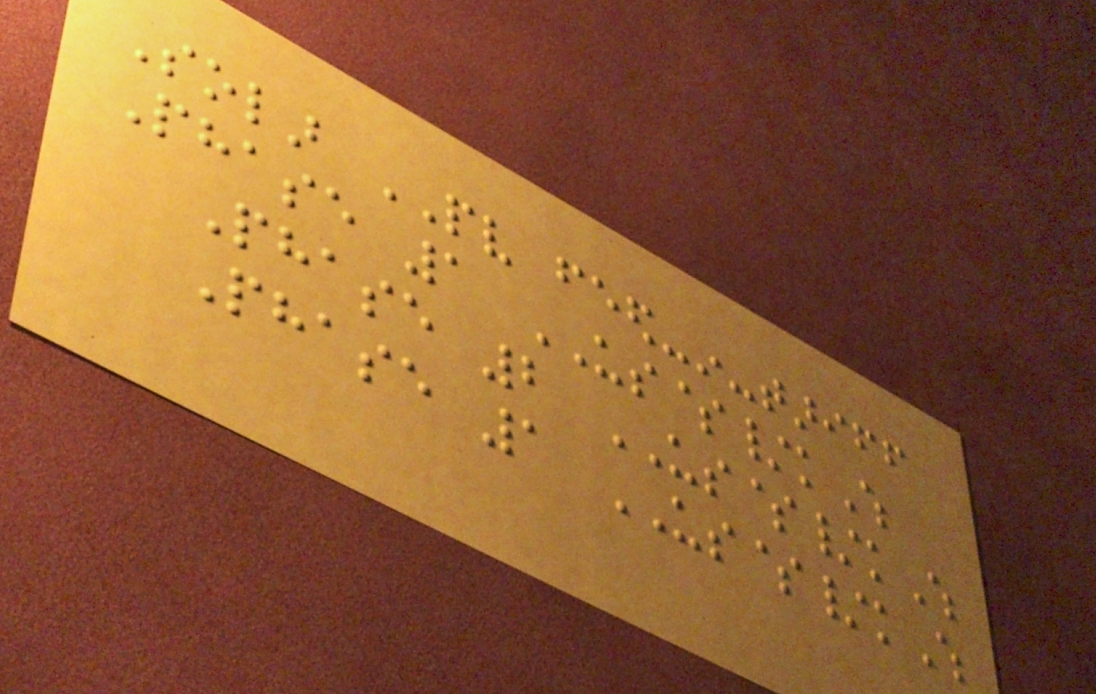Solar PV feed-in-tariff
Phase 1 US$/kWh
Phase 2 US$/kWh
Phase 1 US$/kWh
